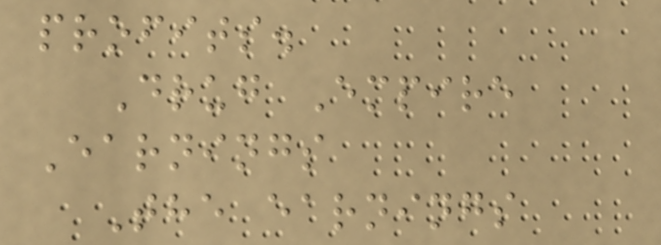profits.
Drug Empire
Earnings
The earnings
